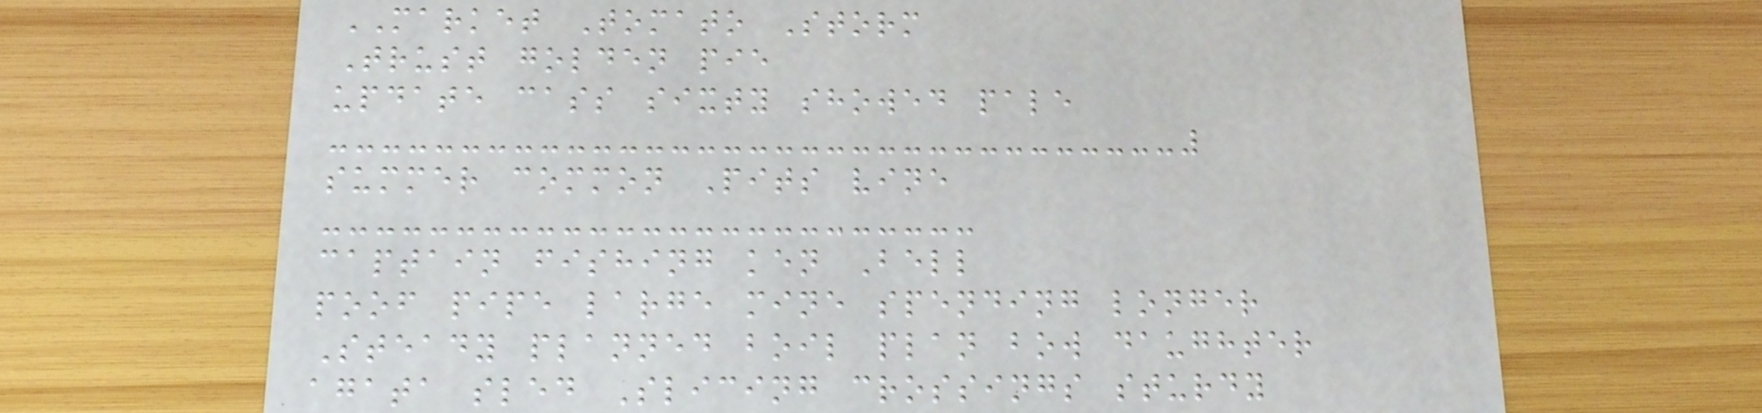MARKET Tomato Storm
Trust golden pie
update cass sixty showed pale
summer common Pits vine
captain fishing ken Bell
poof pipe large mine spending longer
Steady planned boil plan bow daughter
agata sled Slicing crossings sturdy
